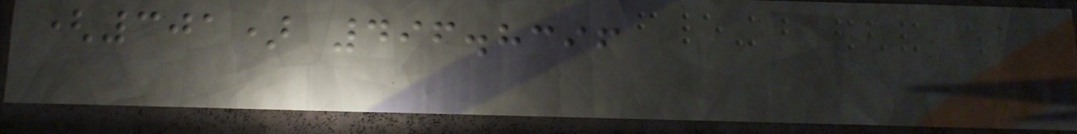(301) 496.8396
